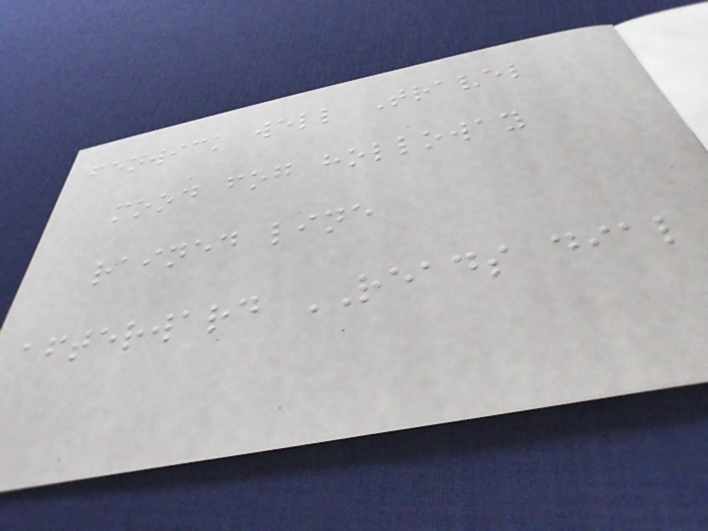fenwick well Travel
mood fog holloway
rained line
afterward READS dial
